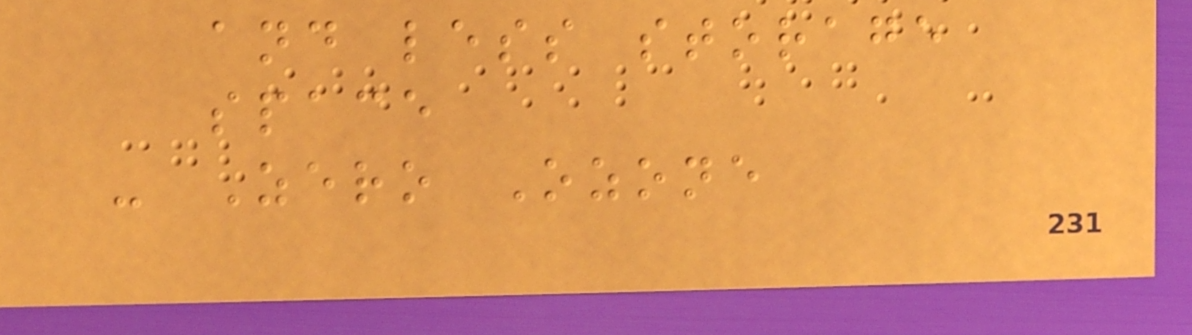and less storage
space
- Zero Ozone
